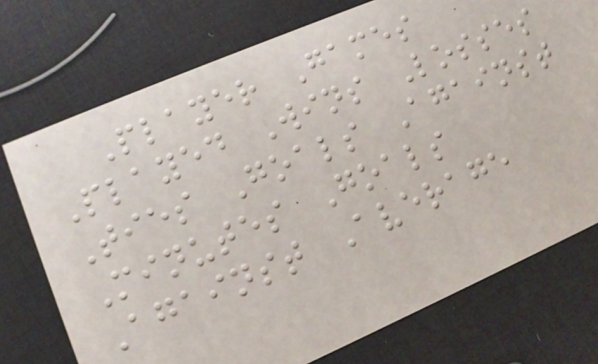Player Games
Played Wins Losses
Ties Goals Against
Minutes Goals
Against Average
